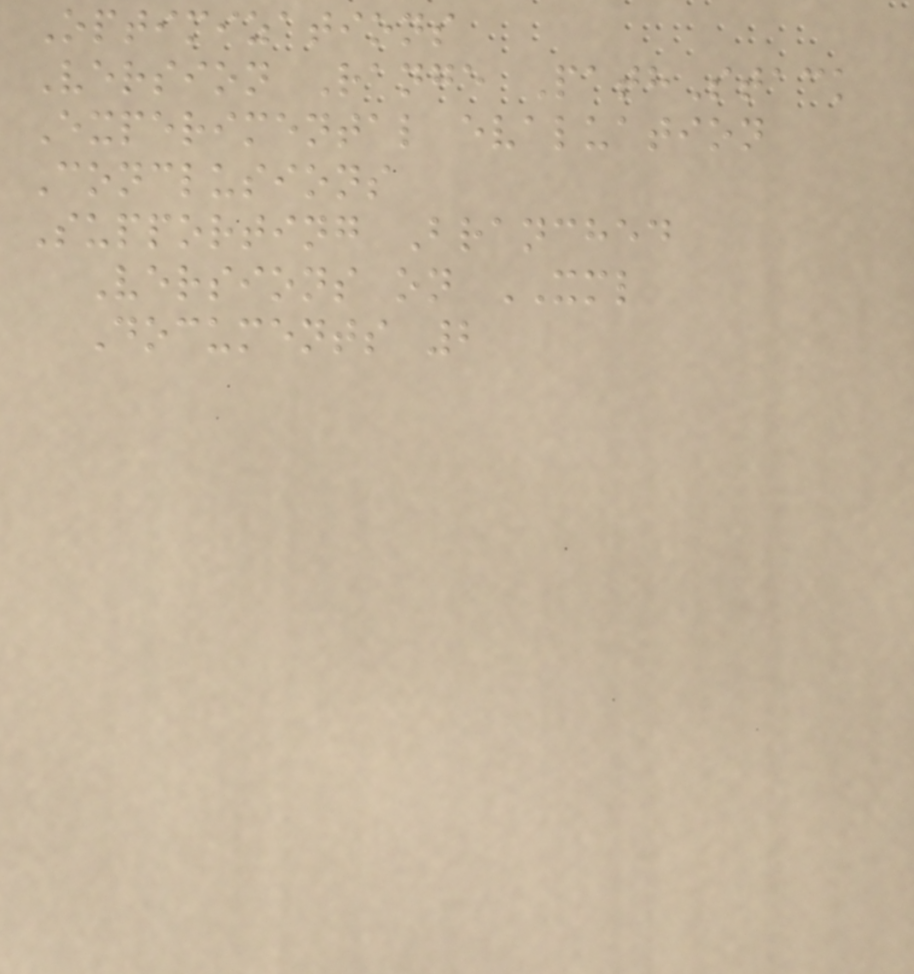Optimizations
Version Range PathStack
Experimental evaluation
Conclusions
Supporting Branched
Versions on XML
Documents 2
